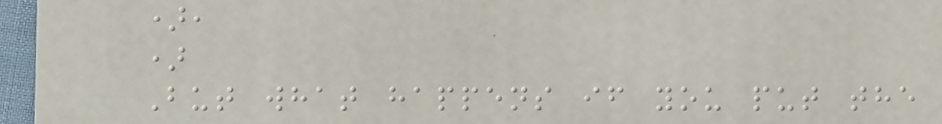),
)
But what happens if you put the
